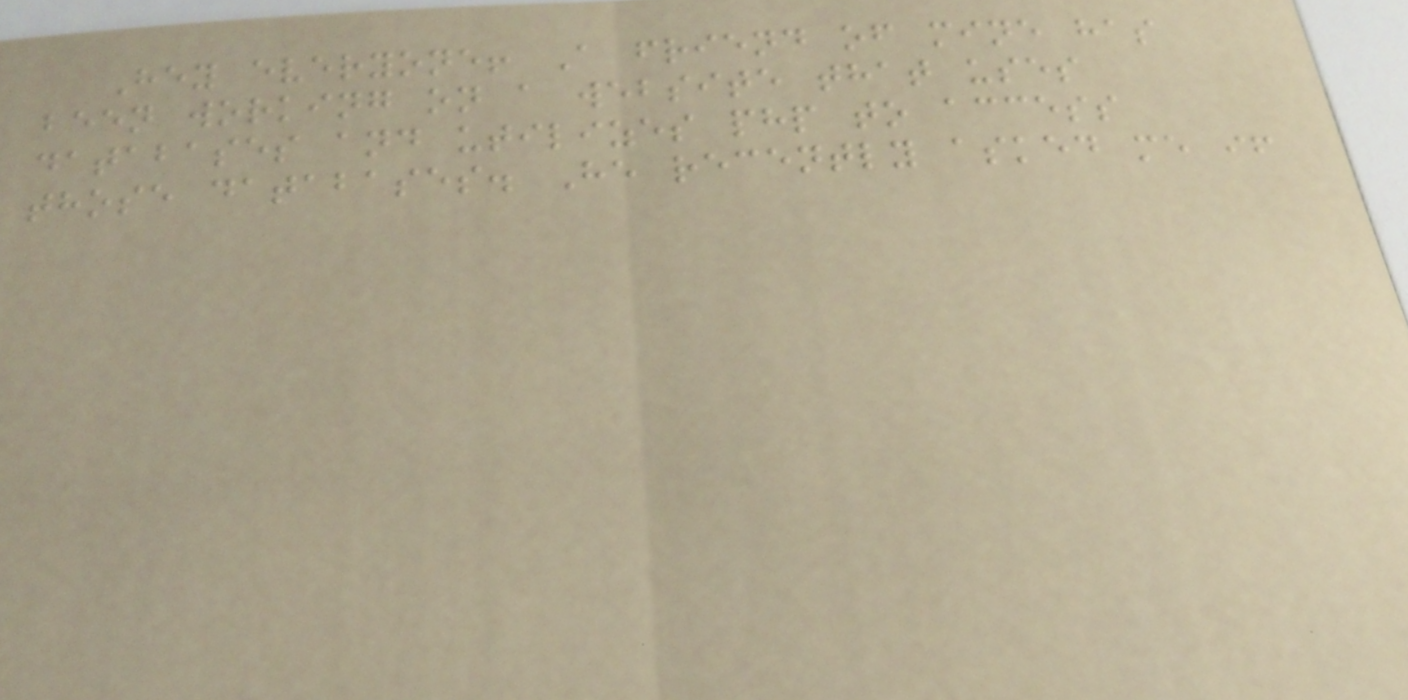Hey everyone! A friend of mine has
been working on a website that uses
databases and utilizes php to access
those databases. He recently asked me if
